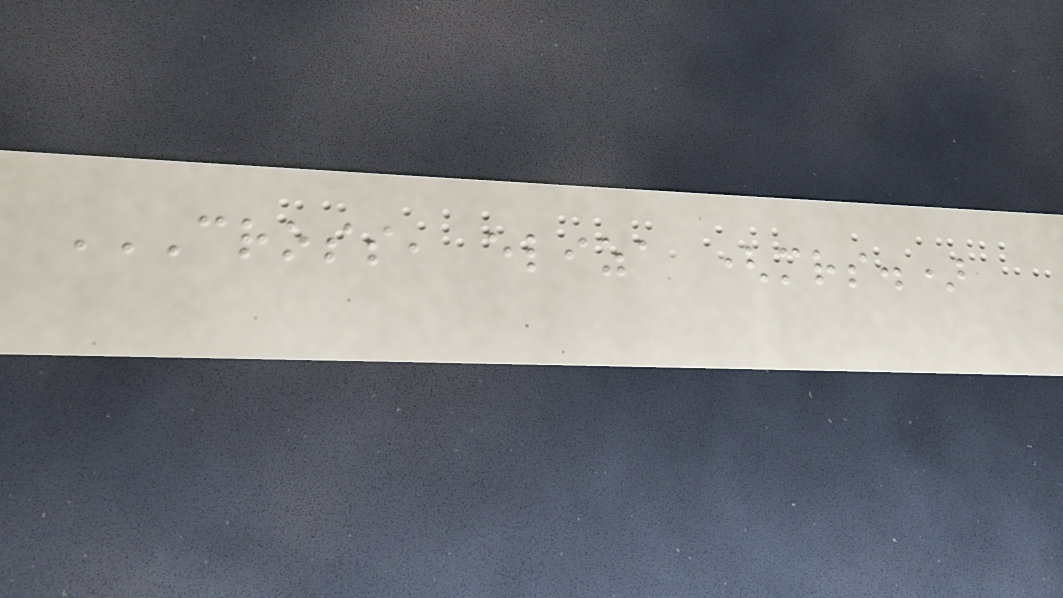CROSS, ELIZA (MRS.)
